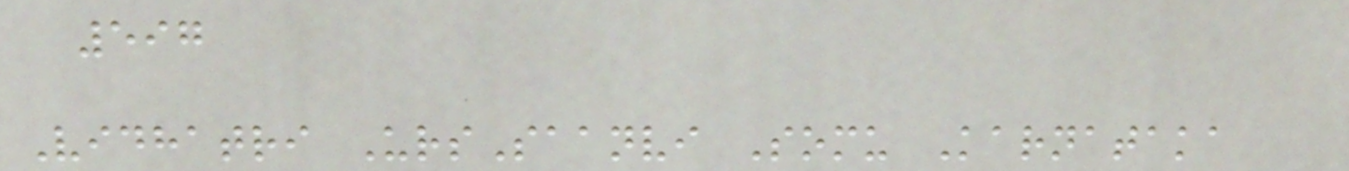597
Vidhatri UrsSaanvi Somu Karnataka
